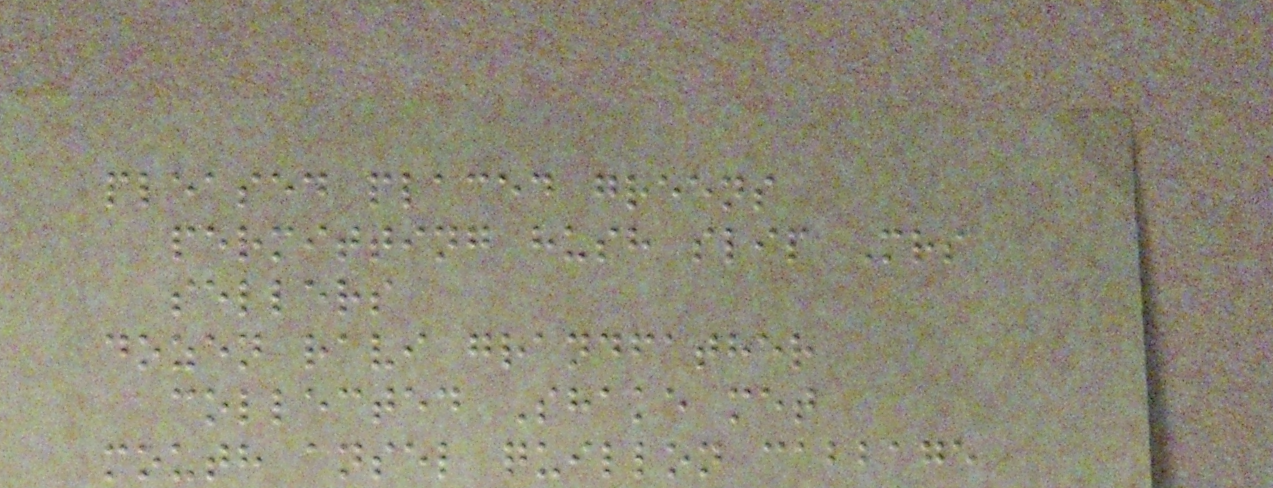pleased placed greens
permitting hush slip Mrs
sellers
dozen ravi grandfather
collected Shake met
mouth ansel quillon cabbage
